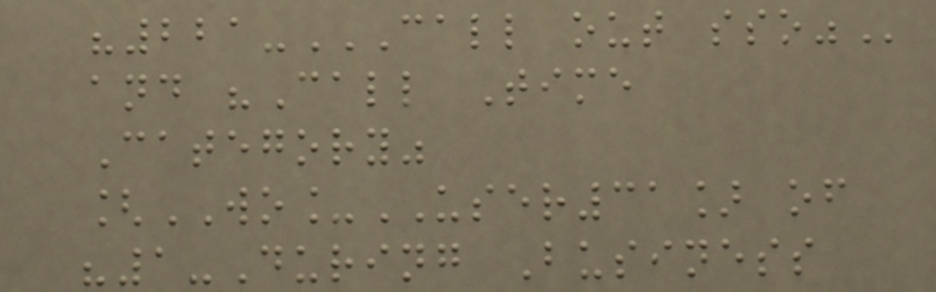"221-CALL OUT SSO"
and "Call Time
Category"
[WO_USER31] of
"1-During Business
